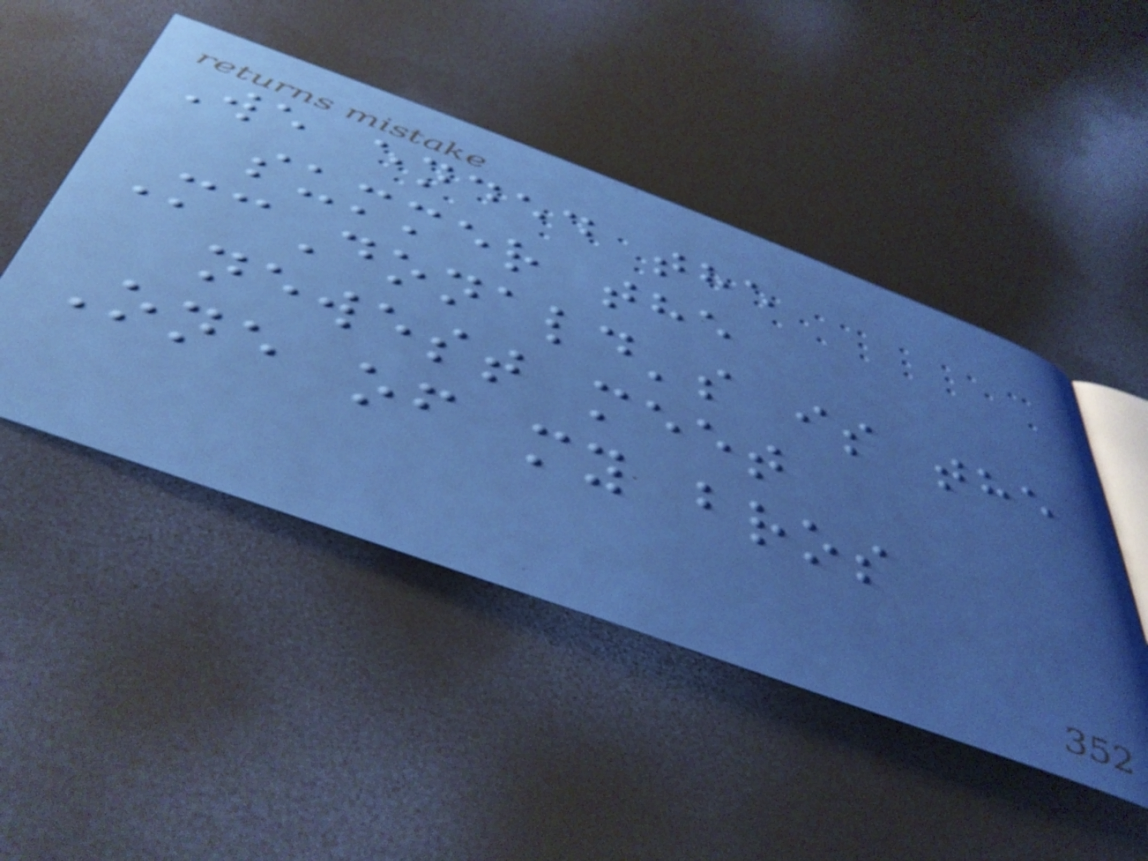We ended the
summer the
McDonald's is the
newest meet
One of my bros
